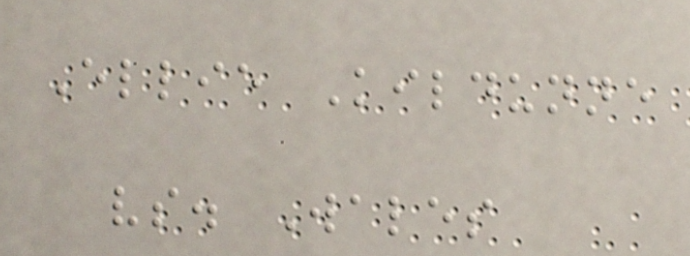Ellie Kildunne
vs. Wales
